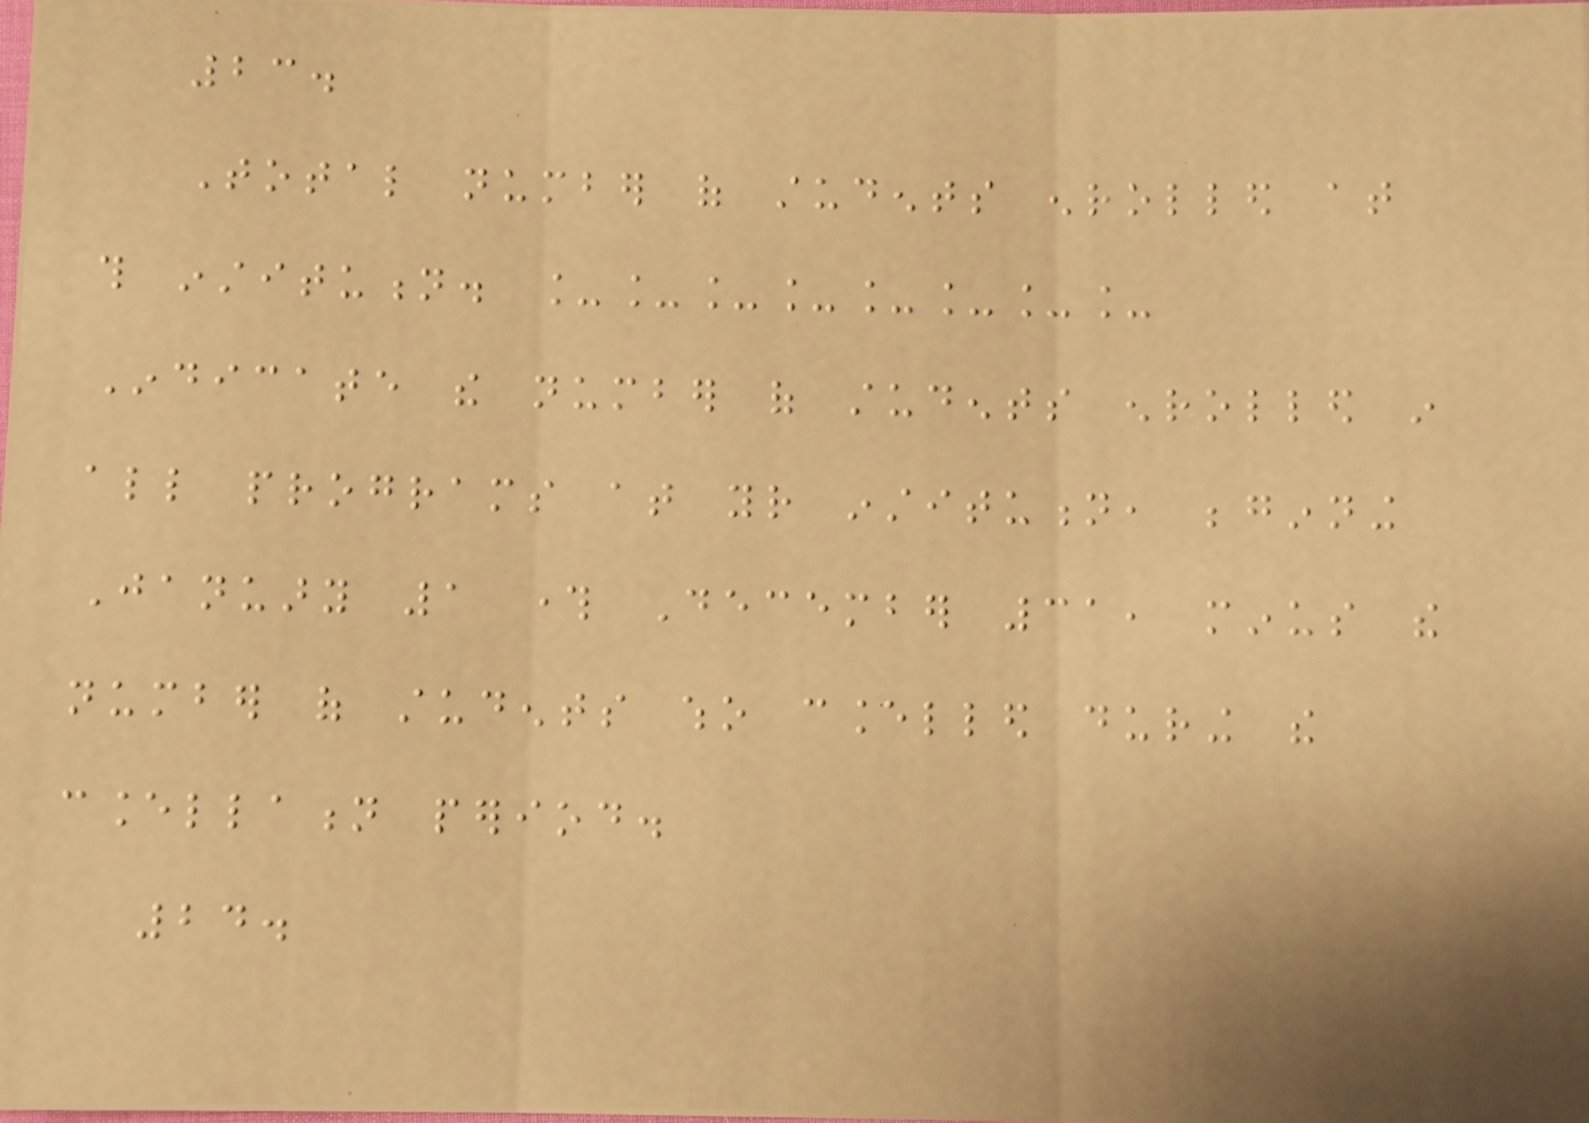23.
Total number of students enrolled at
this institution. ________
Indicate the number of students enrolled in
all programs at your institution, beginning
January 1 through December 31, minus the
number of students who cancelled during the
cancellation period.
24.
